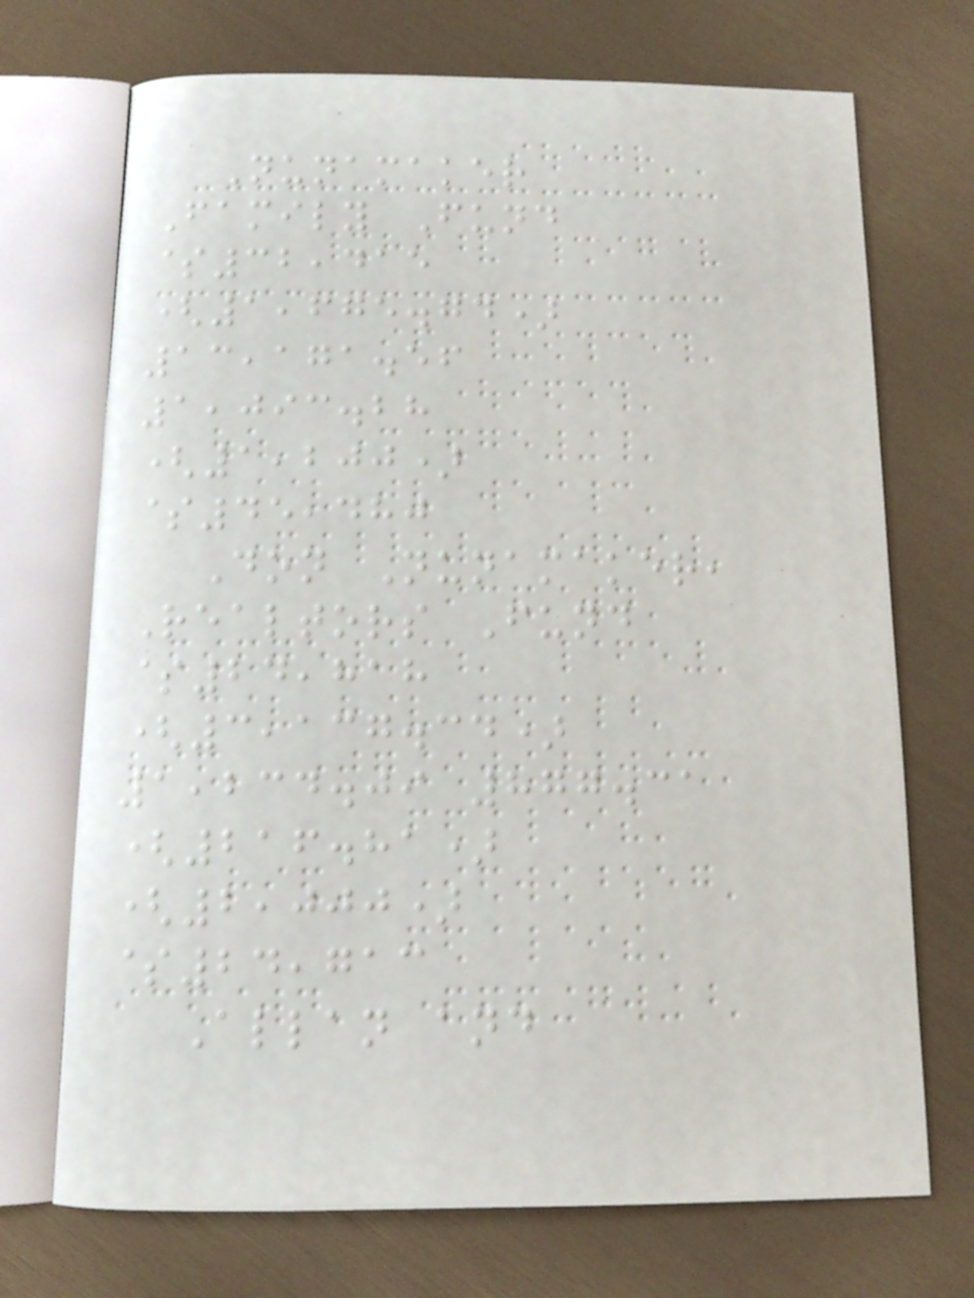Nunamaker
Family Fund
$32,415
(1,675.74)
13,171.56
1,093.28
(1,200)
$45,480
Don Nunamaker,
Realtors Fund
$24,818
(3,137.34)
1,234.09 877.31
(216.81)
(2,000)
$24,713
Allan and
